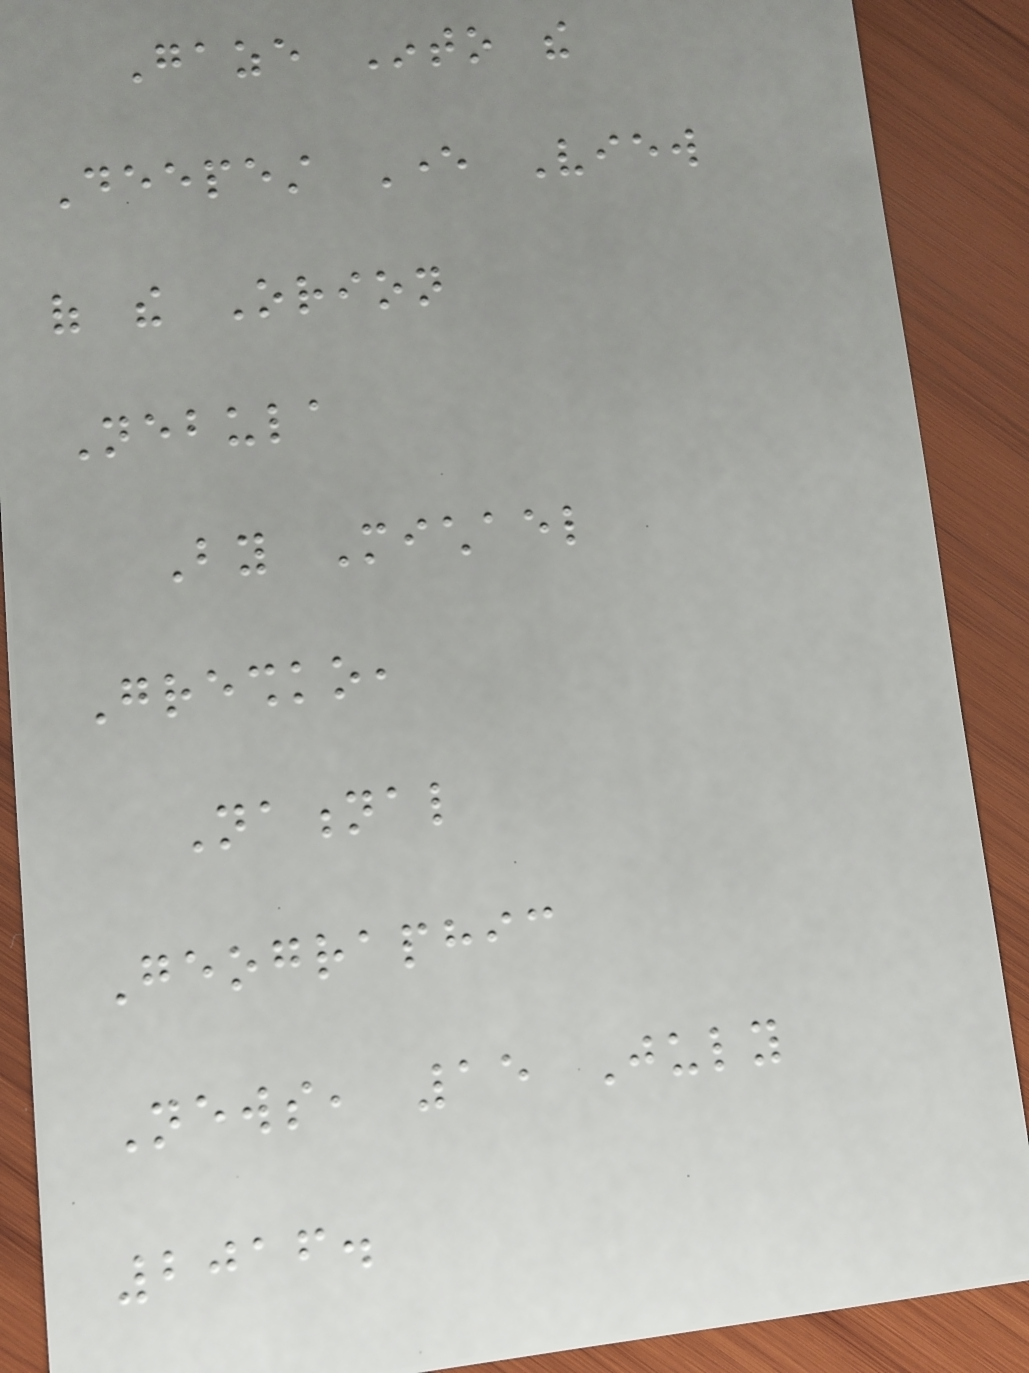Gaze Into the
Deepest Ever View
of the Orion
Nebula
By Michael
Greshko,
National
Geographic
News, 15 July
2016.
